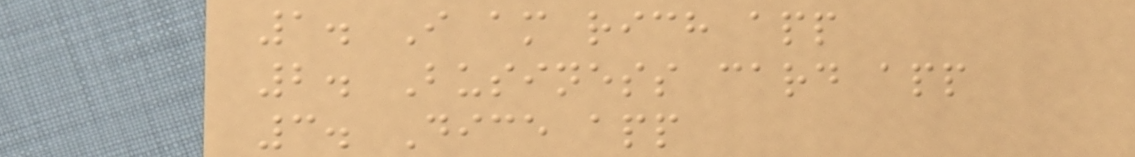1. I am rich app
2. Business card app
3. Dice app
